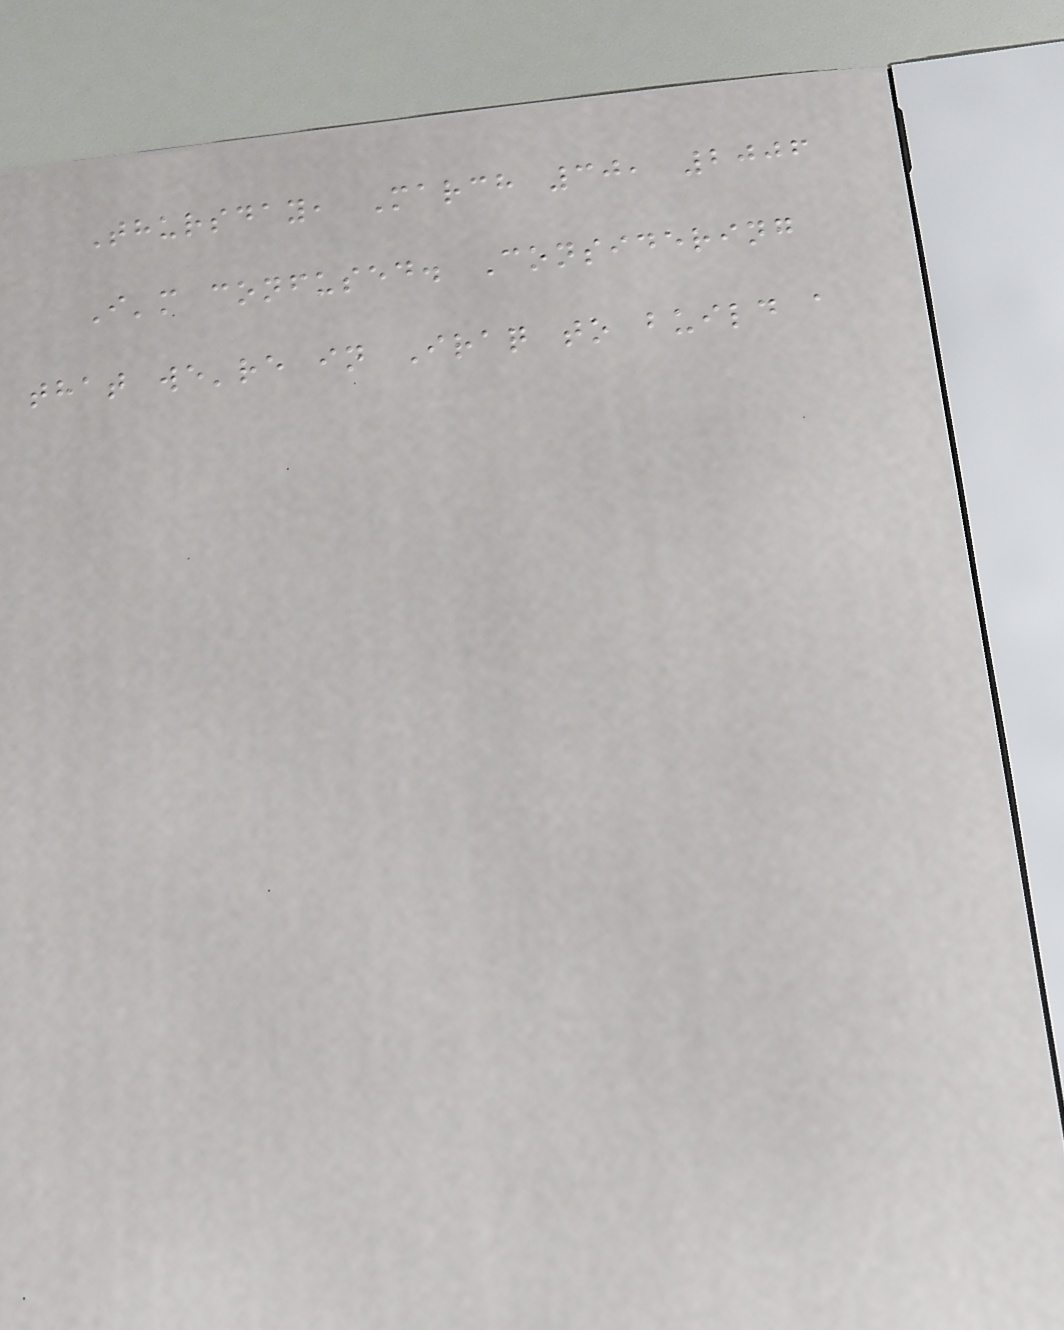Thursday, March 30, 2006
I'm confused. Considering
that we're in Iraq to build a
